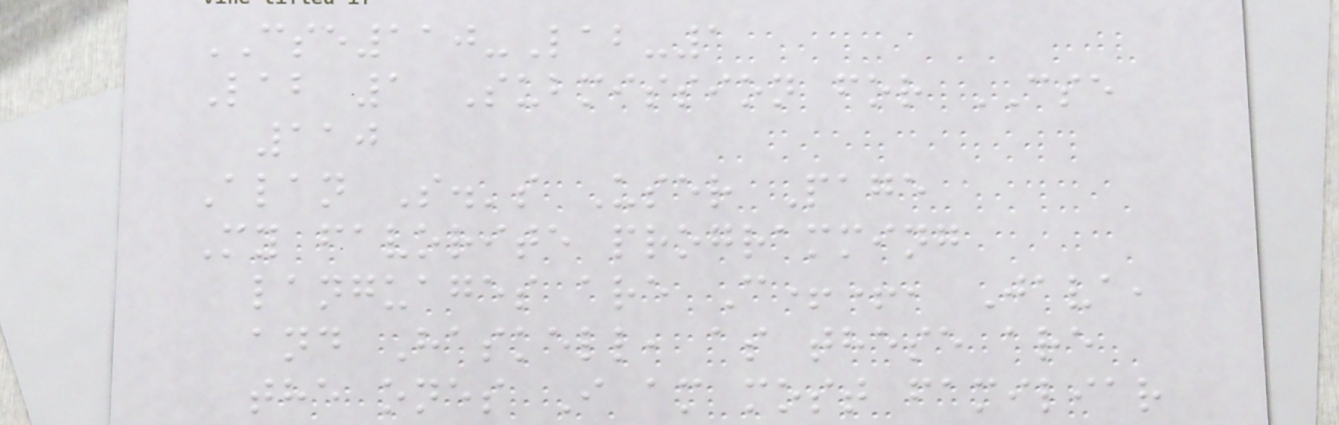CSE110-Lab-1
Lab 1 Submission for CSE
110
Alan S.'s User Page
My favorite programming
languages are C++, Java,
and Haskell, as these are
the ones I am most familiar
